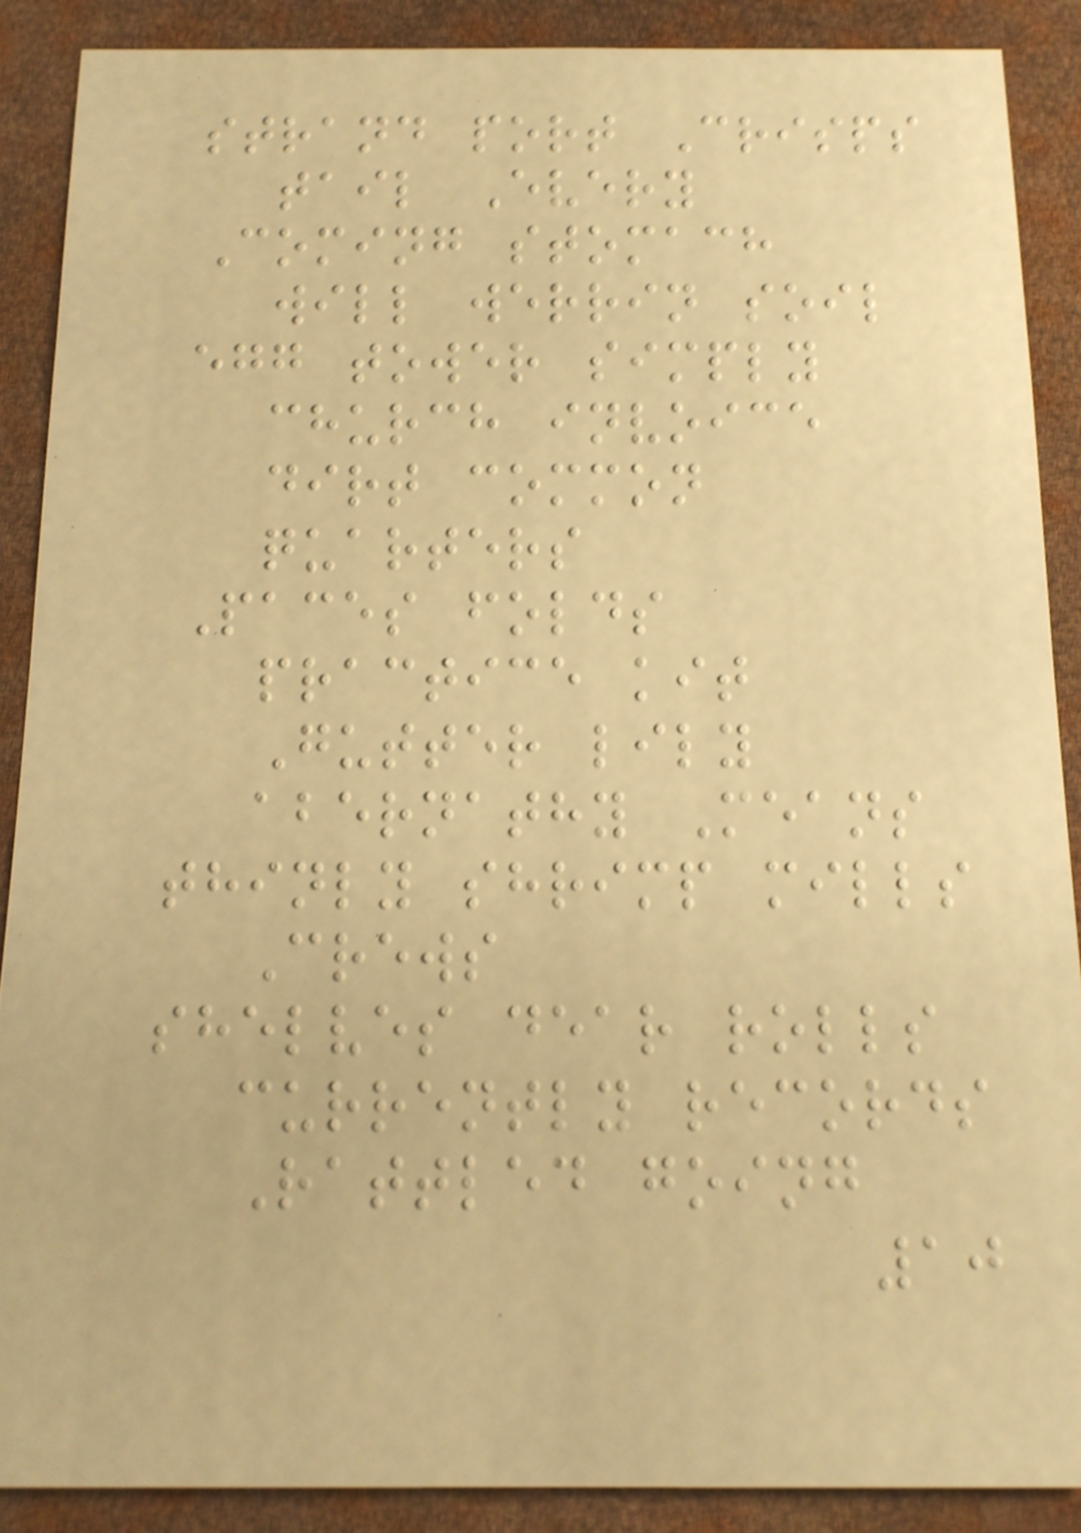strand port Crisps
tail Every
Coming stomach
will werrin soil
egg tower simply
church invoice
dirt common
quarters
Paces folds
practice kit
Gutter lily
abernathy Means
thinly shrimp mills
Crews
shelves dear rolls
currently records
Rattled going
10
